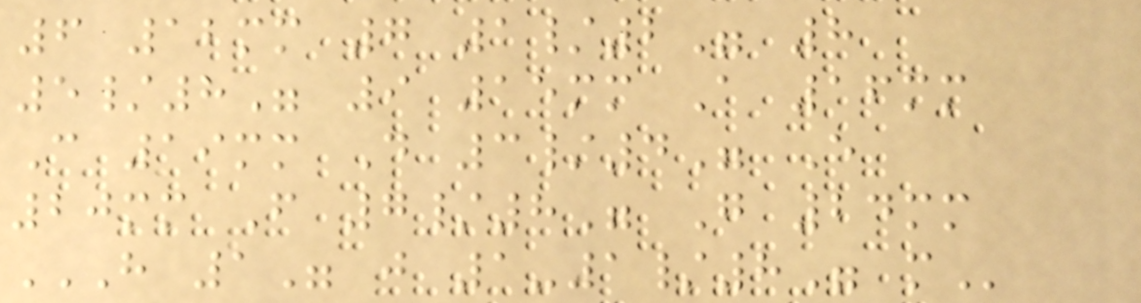6 12mm 7 1/2" 8
5/8" 9 15mm A 16mm
C 19mm D 3/4" E
20mm F 7/8" G 24mm
H 1" J 1-1/8" M
